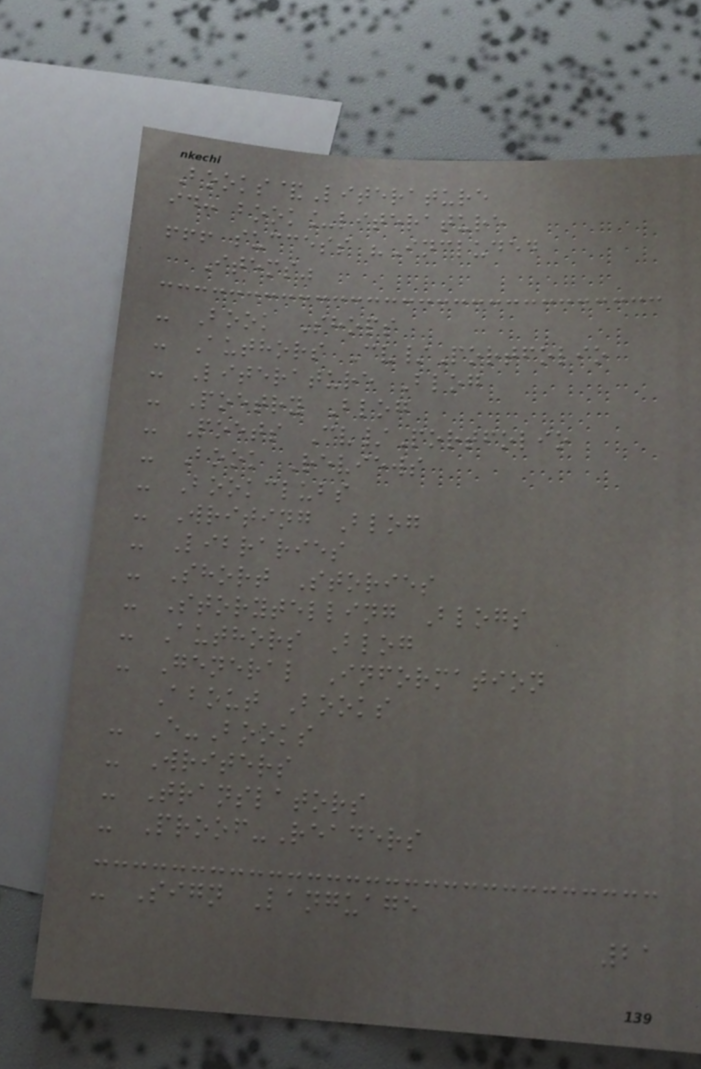Books&Literature
id: book_literature
!!! success "Included
Items"
- Book Shops
- Authors Cv/Portfolio
- Literature Blog
- Poetry Blog
- Poets Cv/Portfolio
- Book Reviews
- Bookclubs
- Writing Blog
- Libraries
- Short Stories
- Storytelling Blogs
- Authors Blog
- General Information
About Books
- E-Books
- Writers
- Translators
- Proof-Readers
- Sign Language
21
